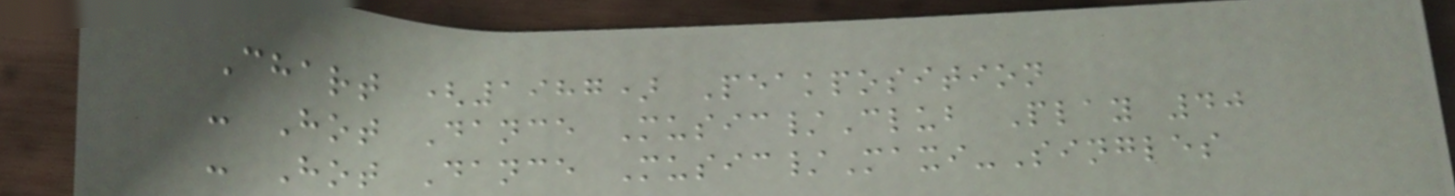Chart (1987) Peakposition
- Hot Dance Music/Club Play 40
- Hot Dance Music/Maxi-Singles
